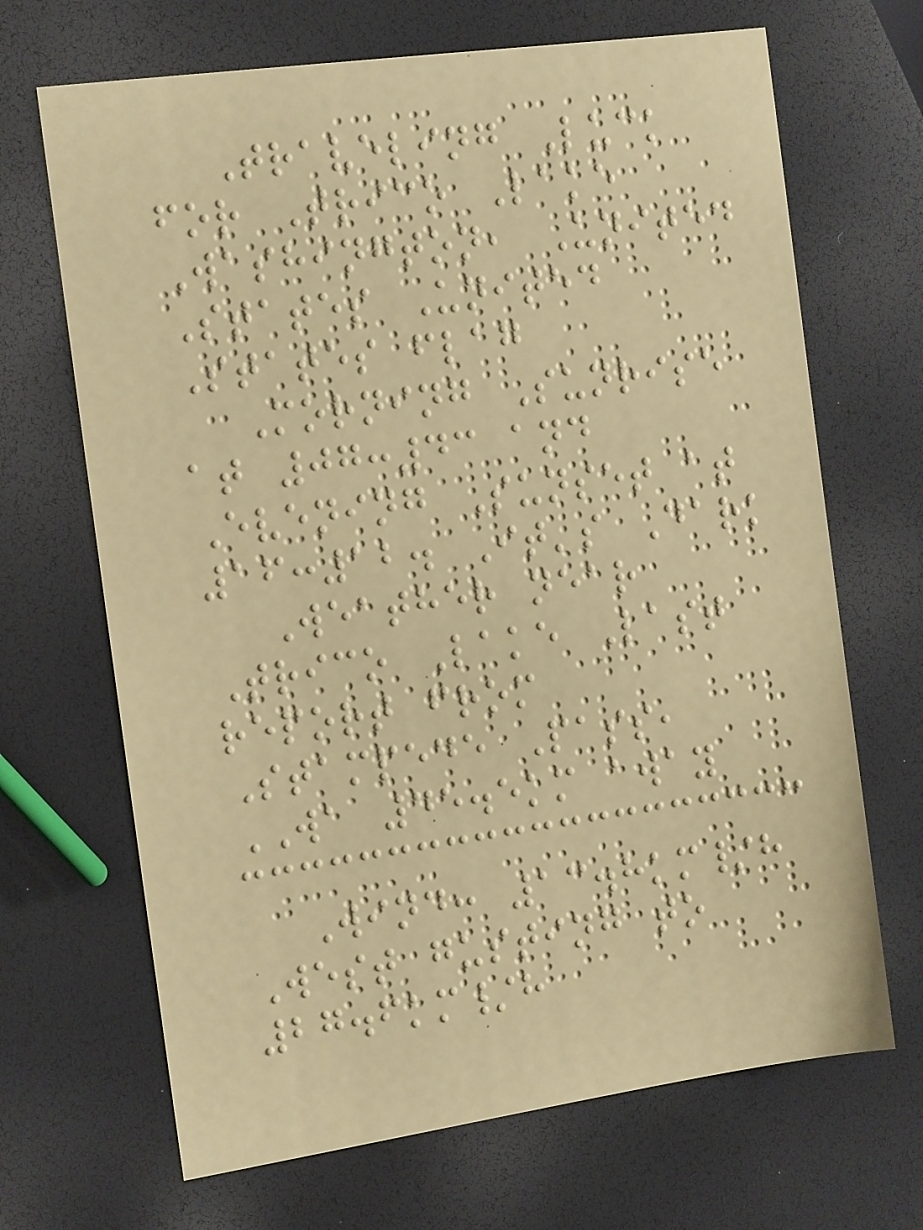Traveling Luck
for Trico Lake
Washington, United
States United
States flag
Morning Sunrise
at 07:43 and
Evening Sunset at
16:12. It's Dark
Weather near
Trico Lake Last
report from
Stampede Pass,
WA 45.5km away
Wind: 13.8km/h
West gusting to
27.6km/h
